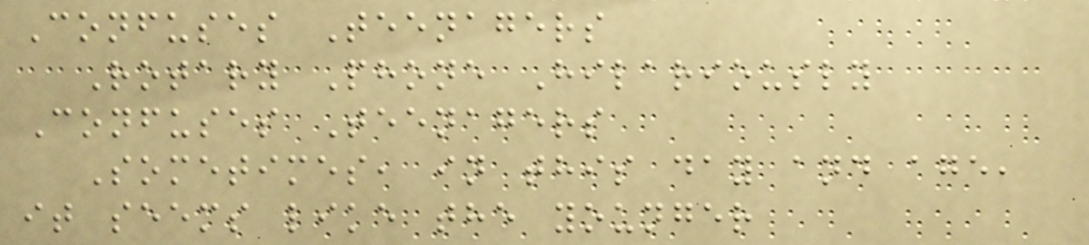Confuses Teenagers
Rotary Phone Hilariously
Confuses Teenagers
Sometimes, in this day and age,
it seems like the younger
